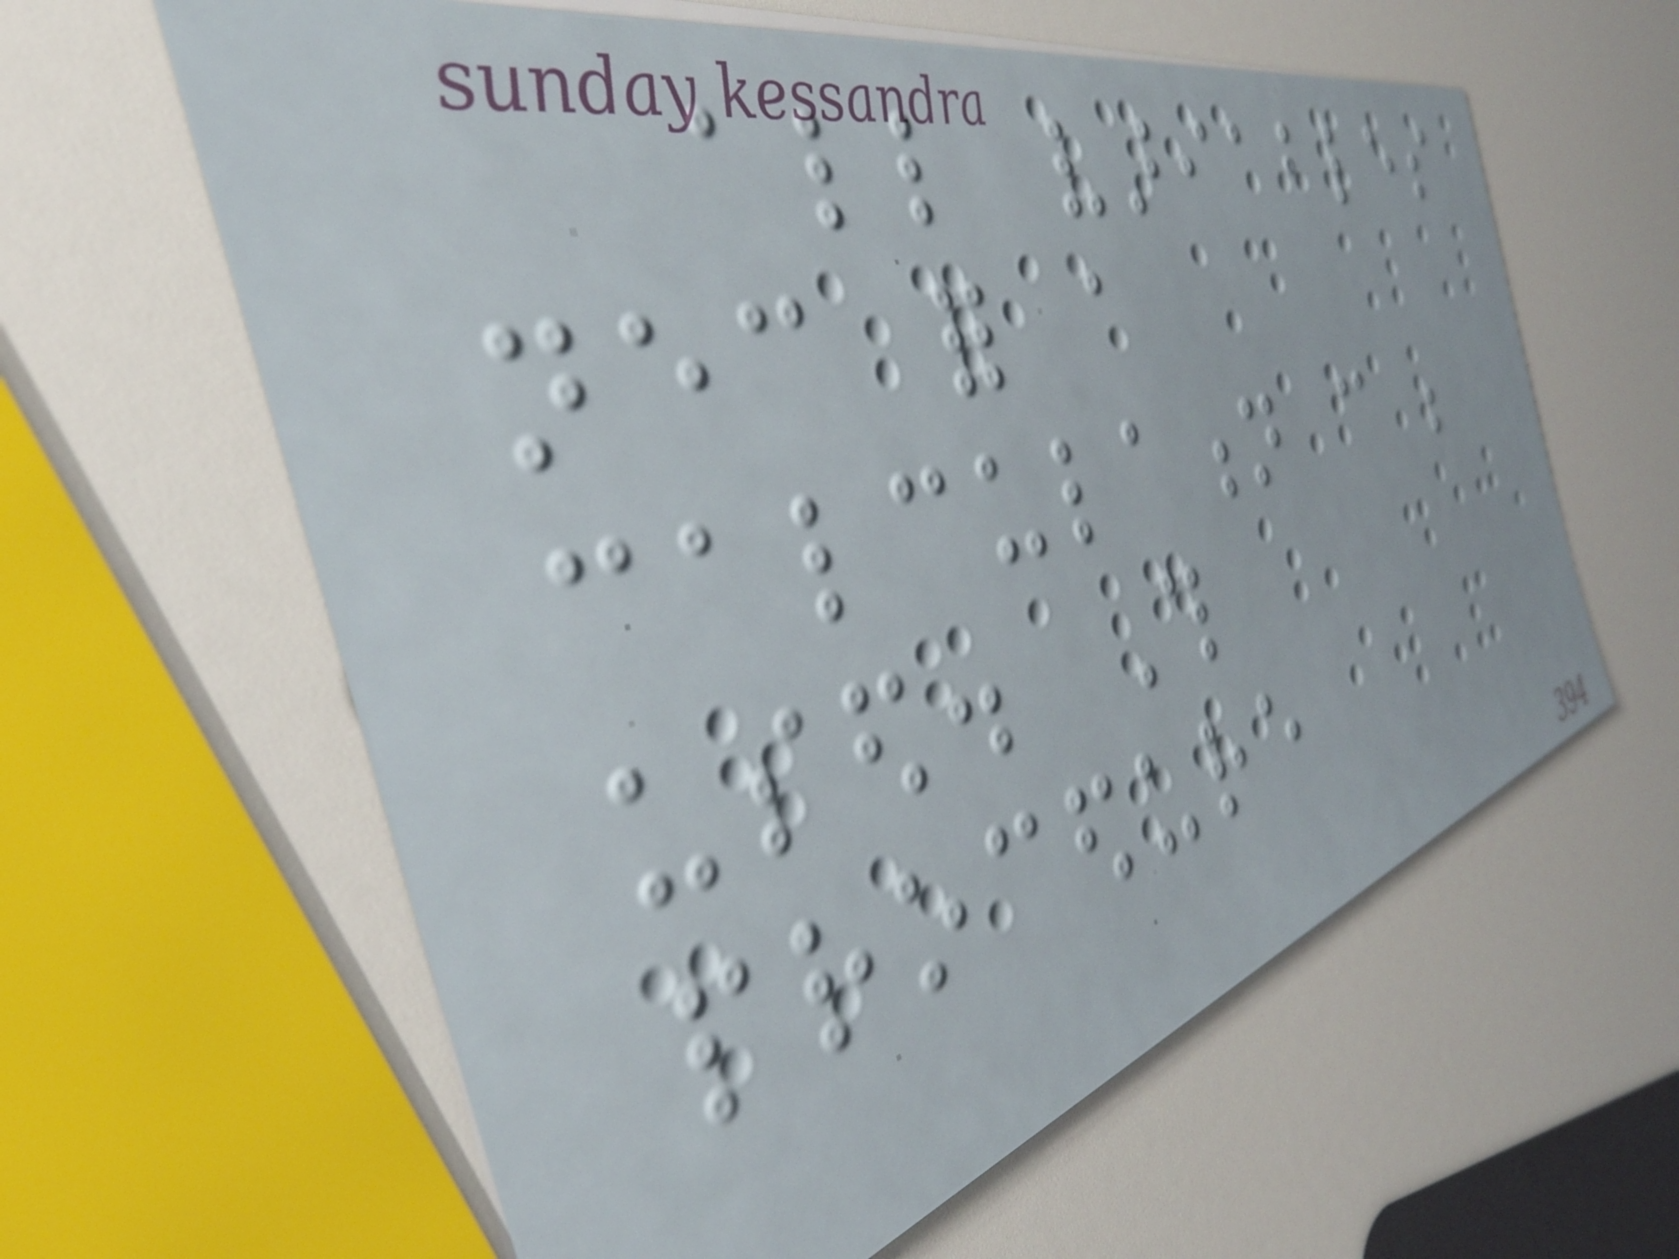all variables
necessary for a
calculation can be
used. This
procedure
